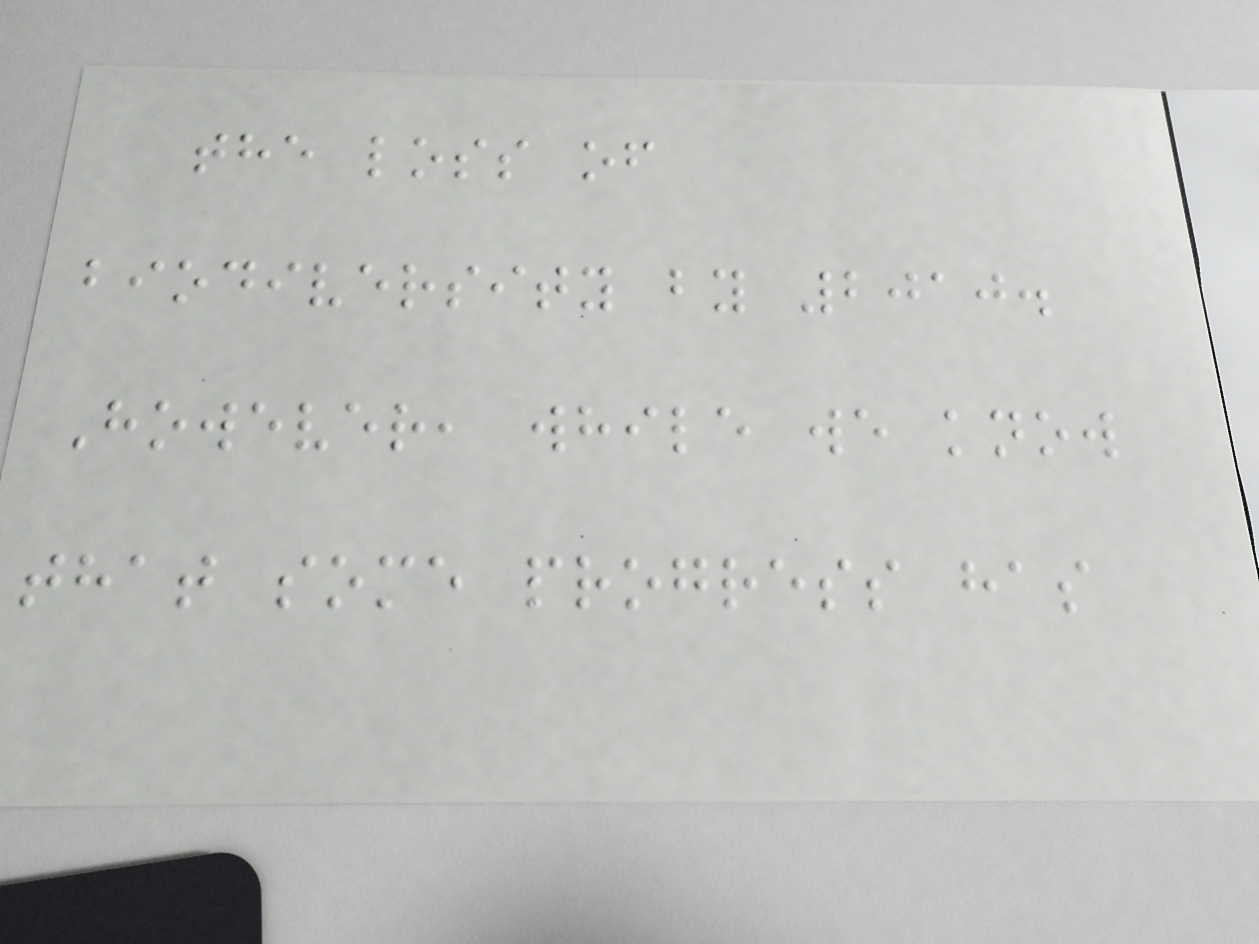the loss of
biodiversity by 2010.
However, while we know
that some progress has
